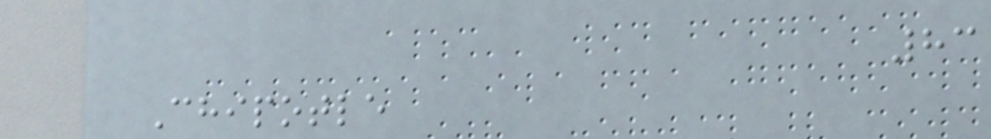83
Chipotle
